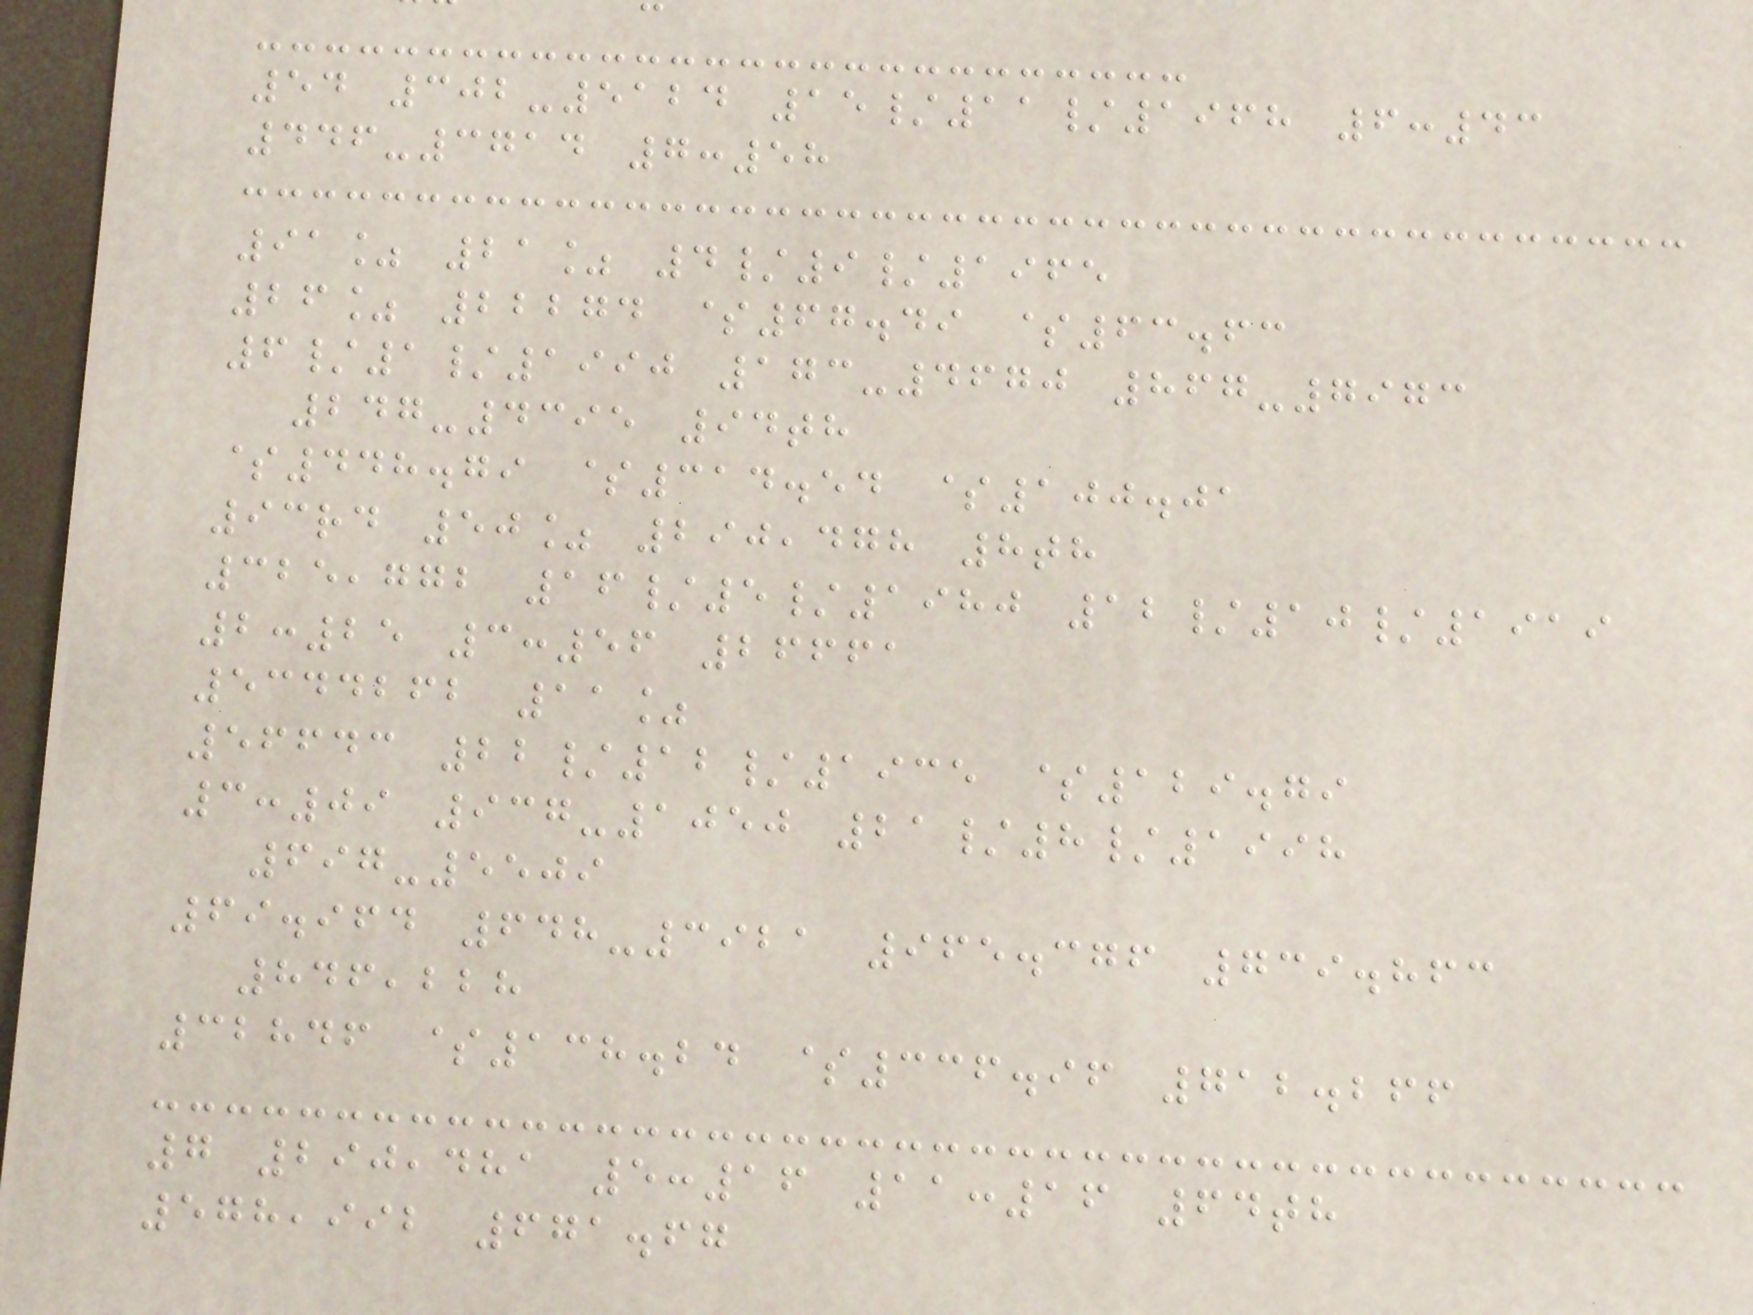54 302-5124 15/11/1968 6:43
446-3714 7:58
91% 21% 4/9/1965
26% 22274 $67.49 $63.63
6/1/1990 173-4670 867-7973
247-4395 94th
$448.79 $314.54 $100.01
93rd 50% 290,478 8th
325,772 16/5/1980 12/10/1919
2:25 3:56 26661
5344262 11%
56643 22/12/1935 $129.79
3:09 937-1050 21/8/1998
697-5509
69.964 648-3921 965.376 739.863
846,228
32846 $138.24 $336.96 712.266
7 290,481 5:16 11:16 64th
578,992 671.67
